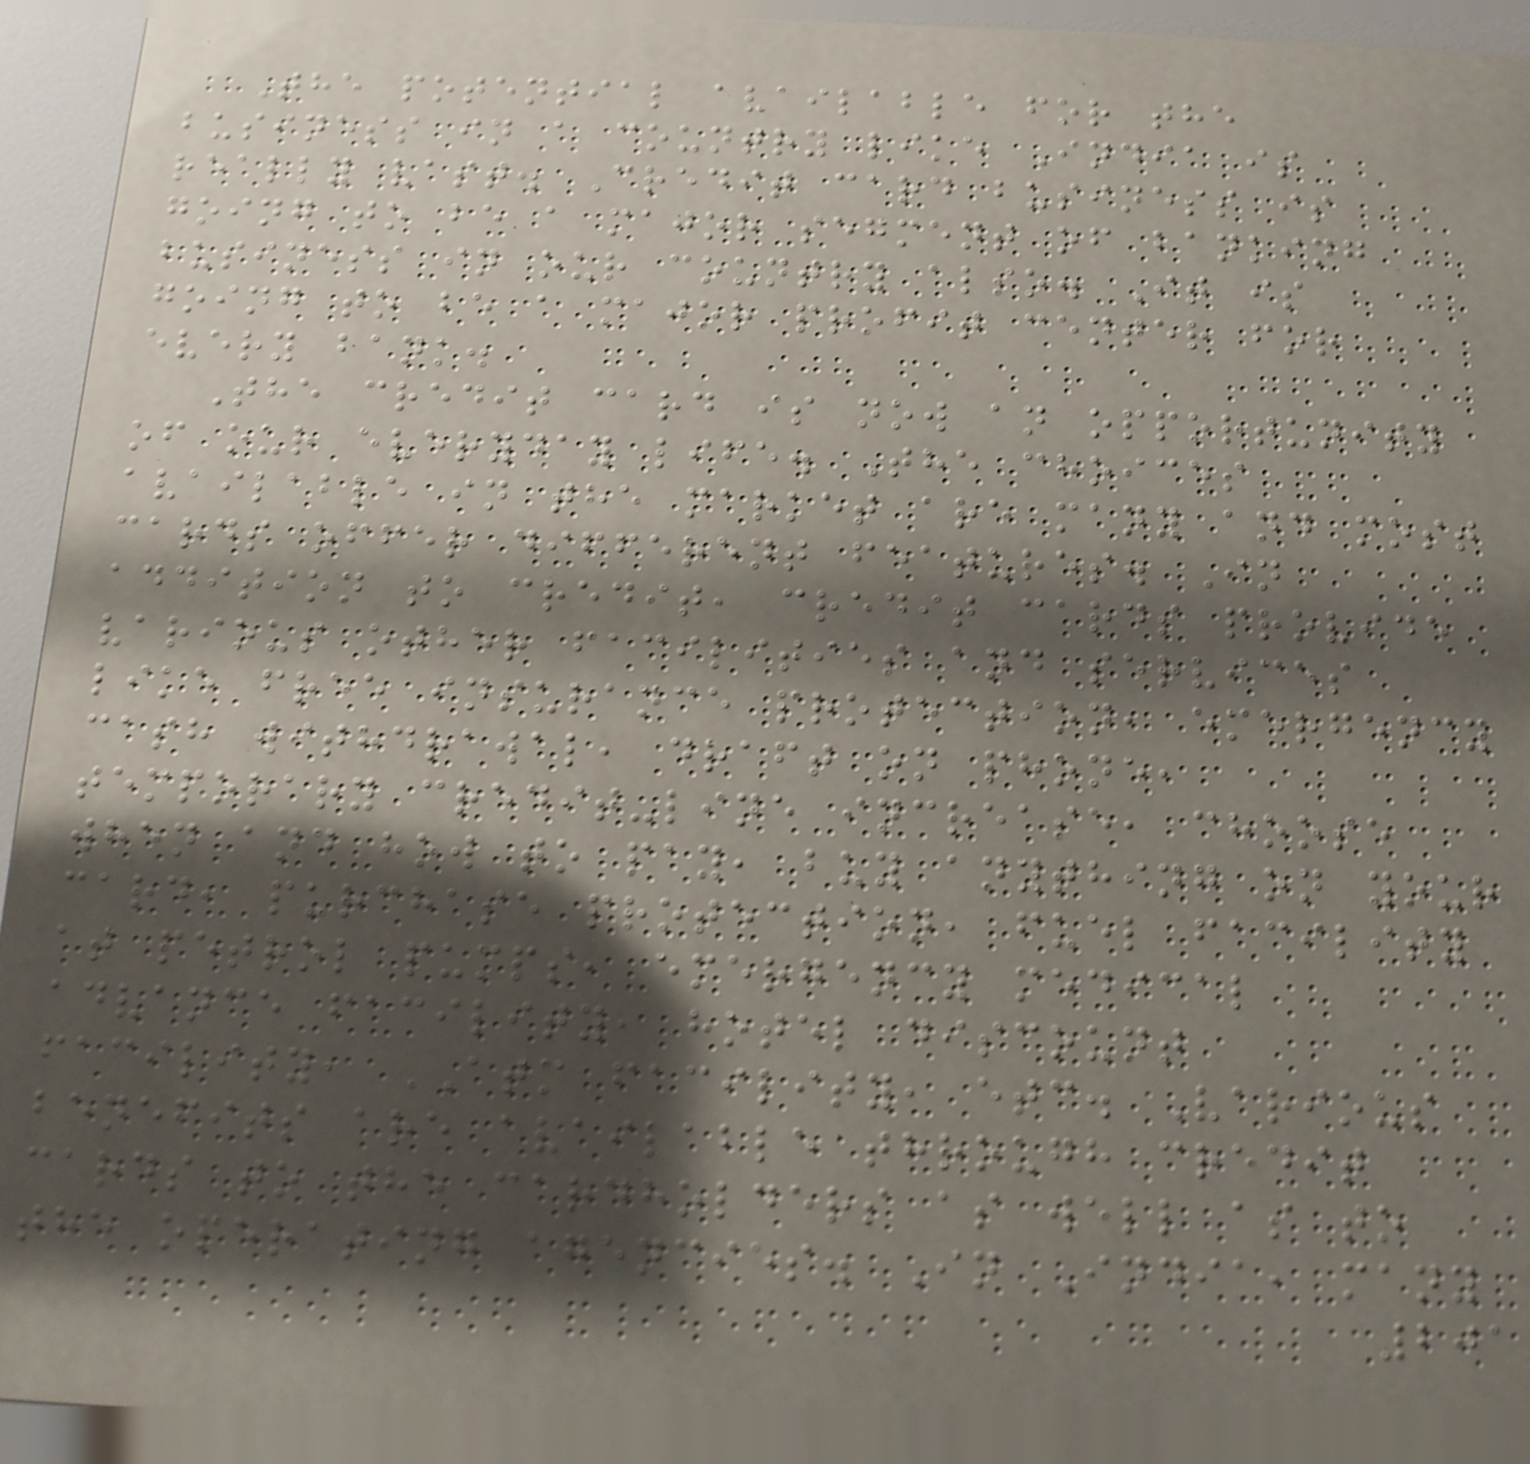The potential available for the
business in a country like India is
really vast. Credit card business is
going to be a major segment of banking
business in our country also. It is
going to be a major profit center for
every bank.
The credit card is now an opportunity
of our everyday life. The choices
available in the market are many and most
cards offer different features. In
addition to credit, credit cards provide
various other facilities and services
like free insurance protection, emergency
cash withdrawal, draft on phone,
temporary credit-line increase, choose
when and how to pay, buy anything on your
card, purchase protection, fuel facility
at petrol pumps, emergency medical
advance facility, hotel discount
facility, ATM facility, etc. Various
benefits are available through credit
cards to the cardholders as well as to
the operating agencies. In India, many
201
